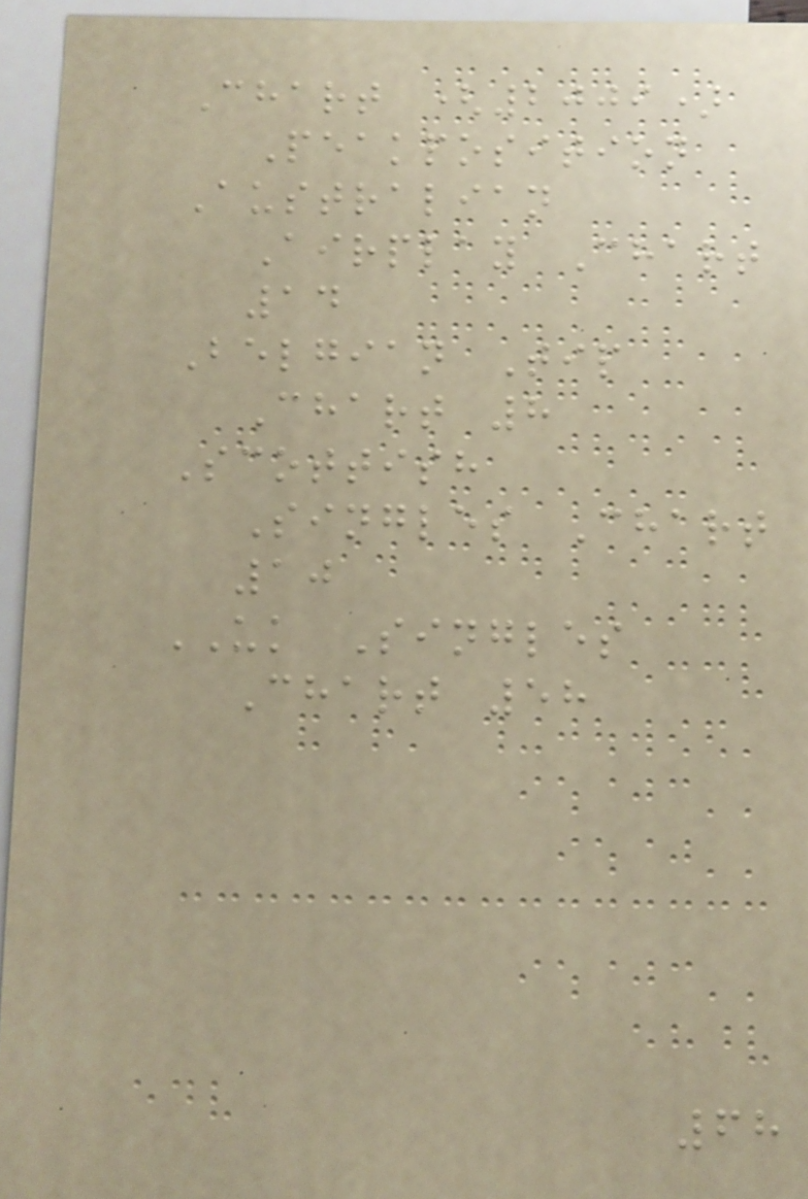Chart (2009)
Peakposition
Australian
Airplay Chart
14
Belgian Tip
Chart 8
Scottish
Singles Chart
10
UK Singles
Chart 58
68
